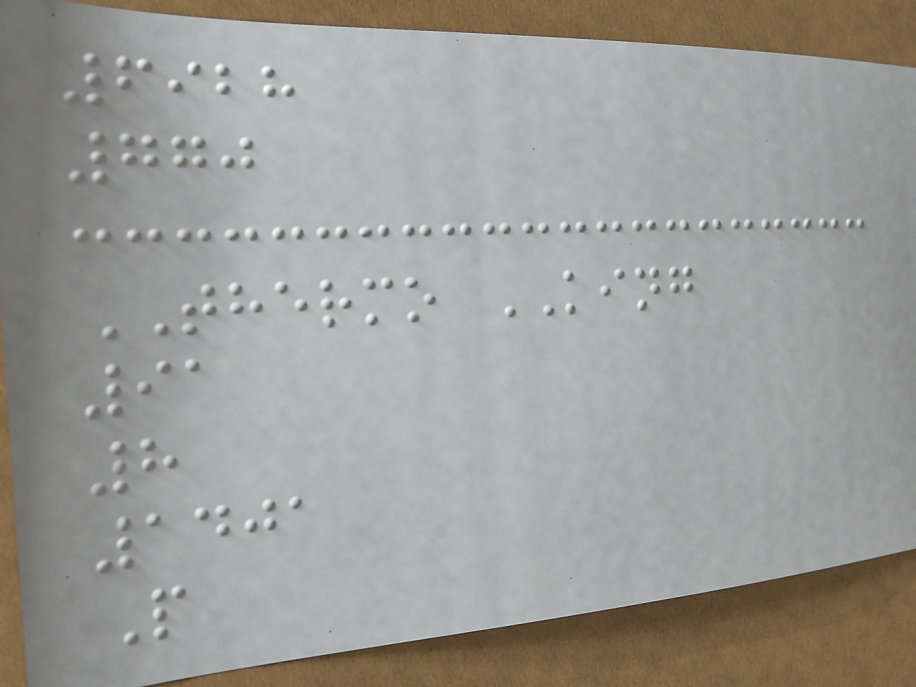6928
770
THERMO KING
91
8
1401
P
